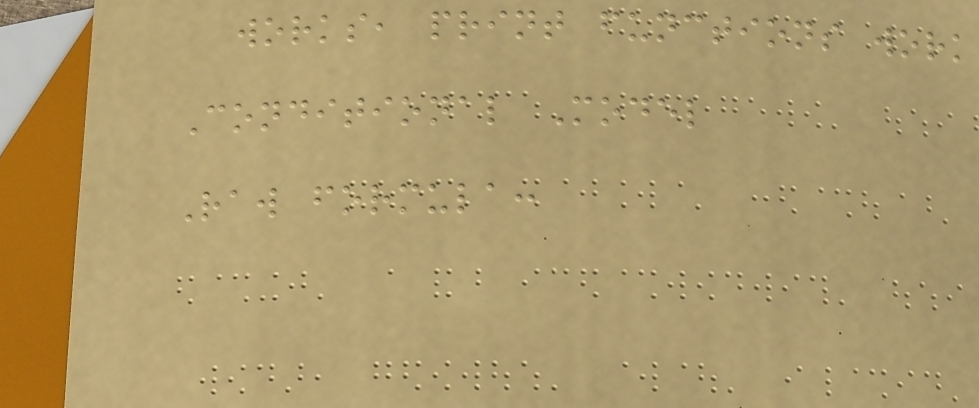works, print functions work
Conditional Model
Raw formula:
